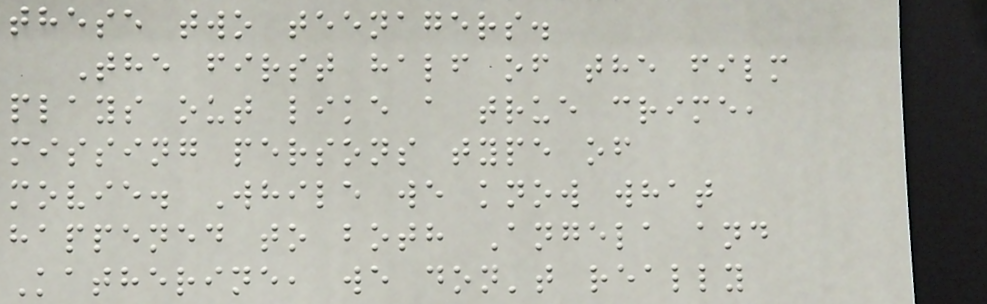these two teenagers.
The first half of the film
plays out like a true crime,
missing persons type of
movie. While we know what
happened to both Angela and
Katherine, we don't really
